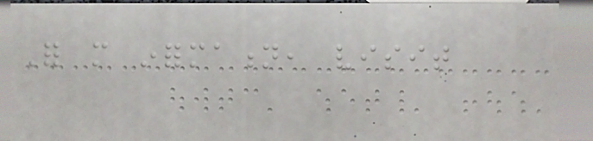For more information, visit
